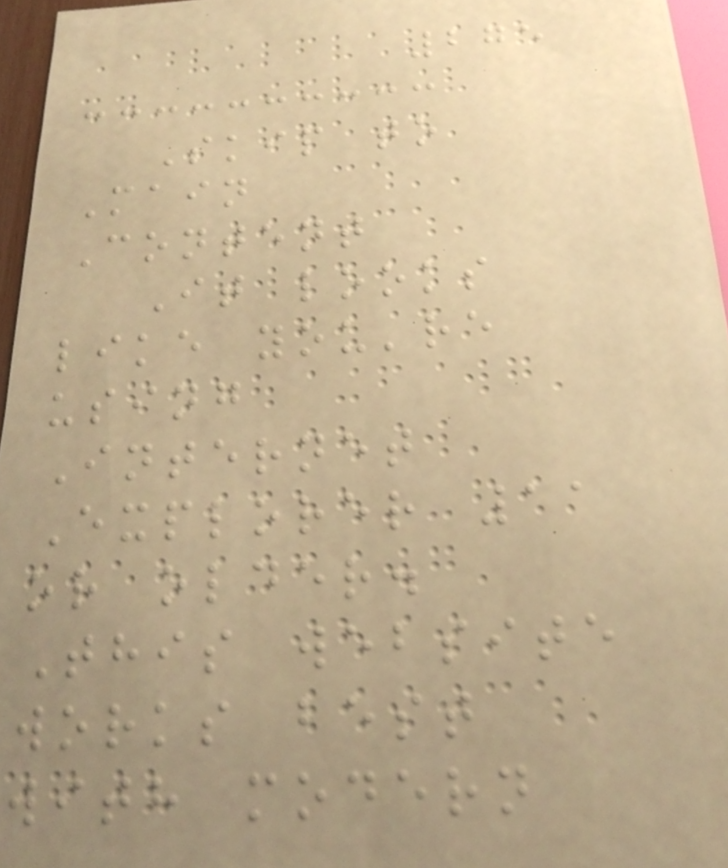275
Skip to
Main
Content
It looks
like you're
using
Internet
Explorer 11
or older.
This website
works best
with modern
